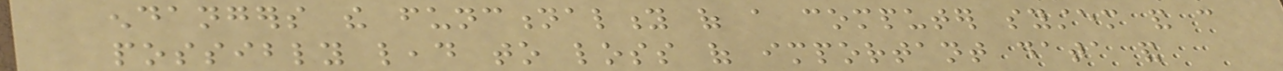endangers the functionality of a computer system and can
possibly lead to loss of important data and
